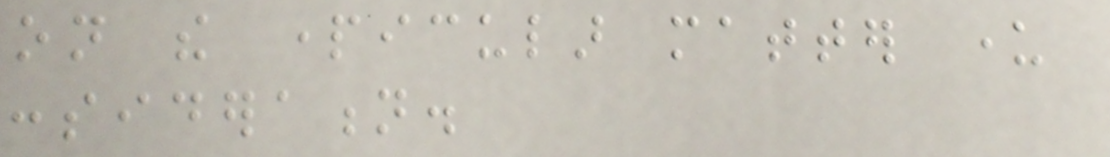on the particular matter under
consideration.
